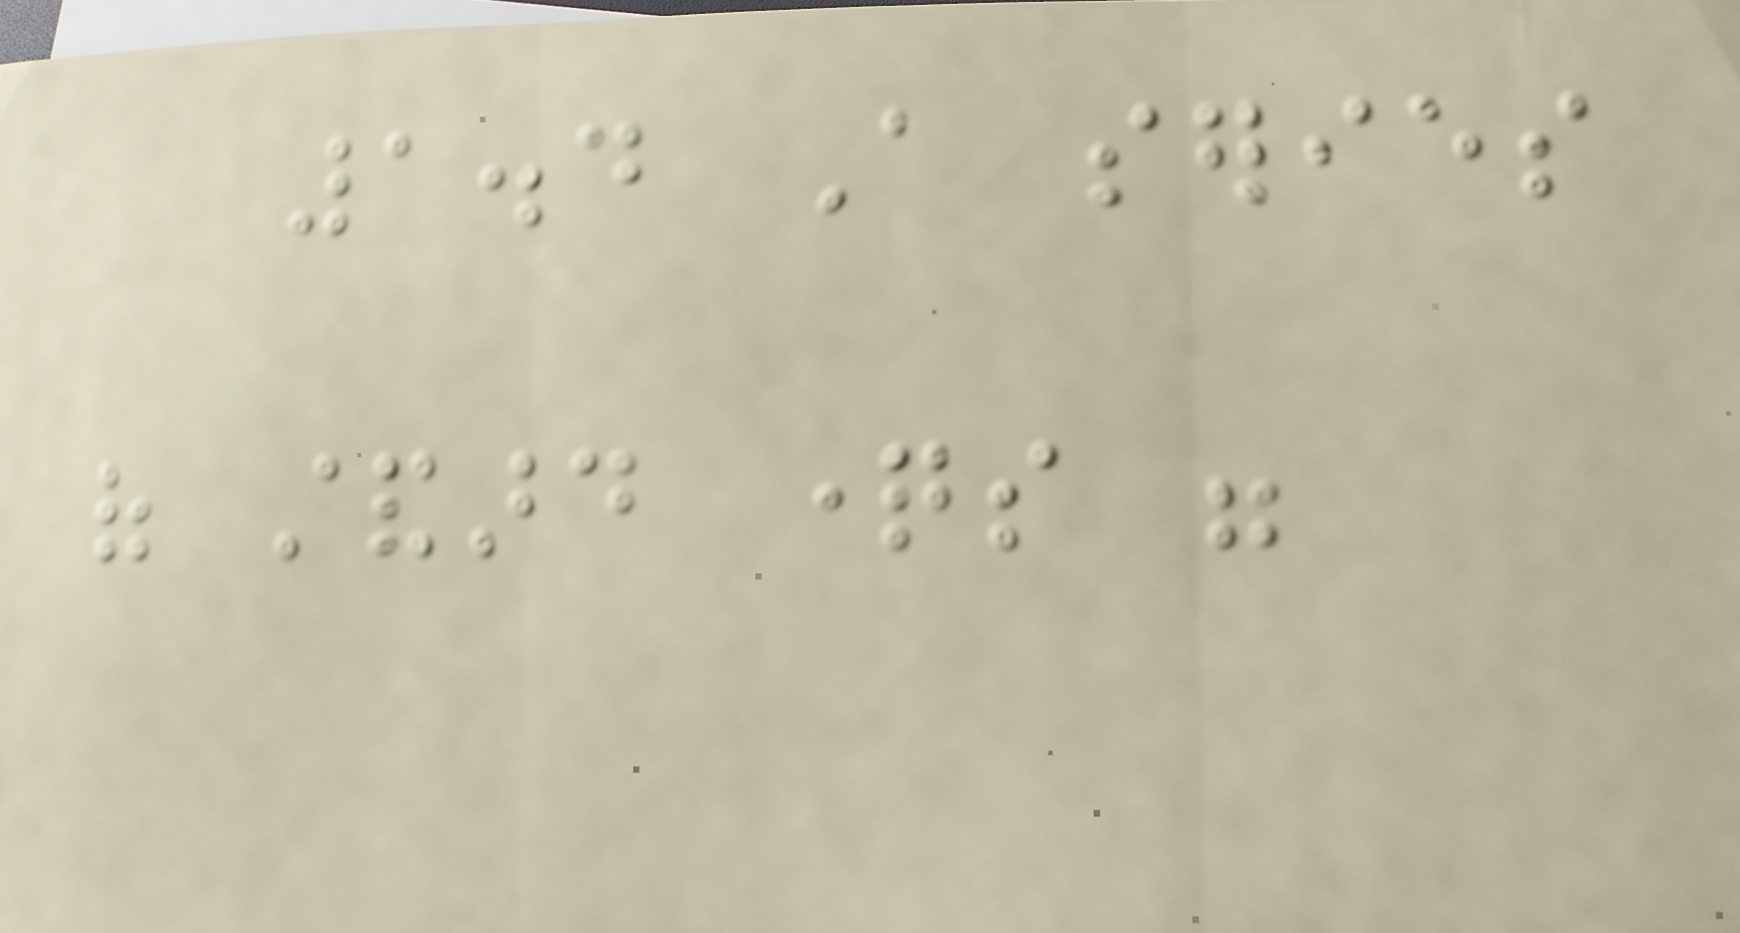1.4 A series
of standard questions were
